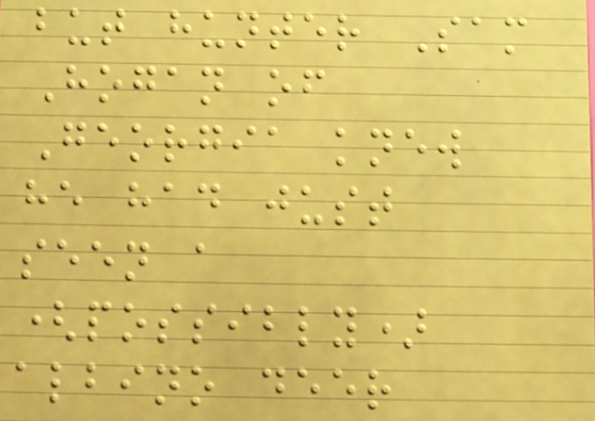but hunter Sam
Hogan of
Georgia knew
he had just
seen a
(possibly)
albino deer
